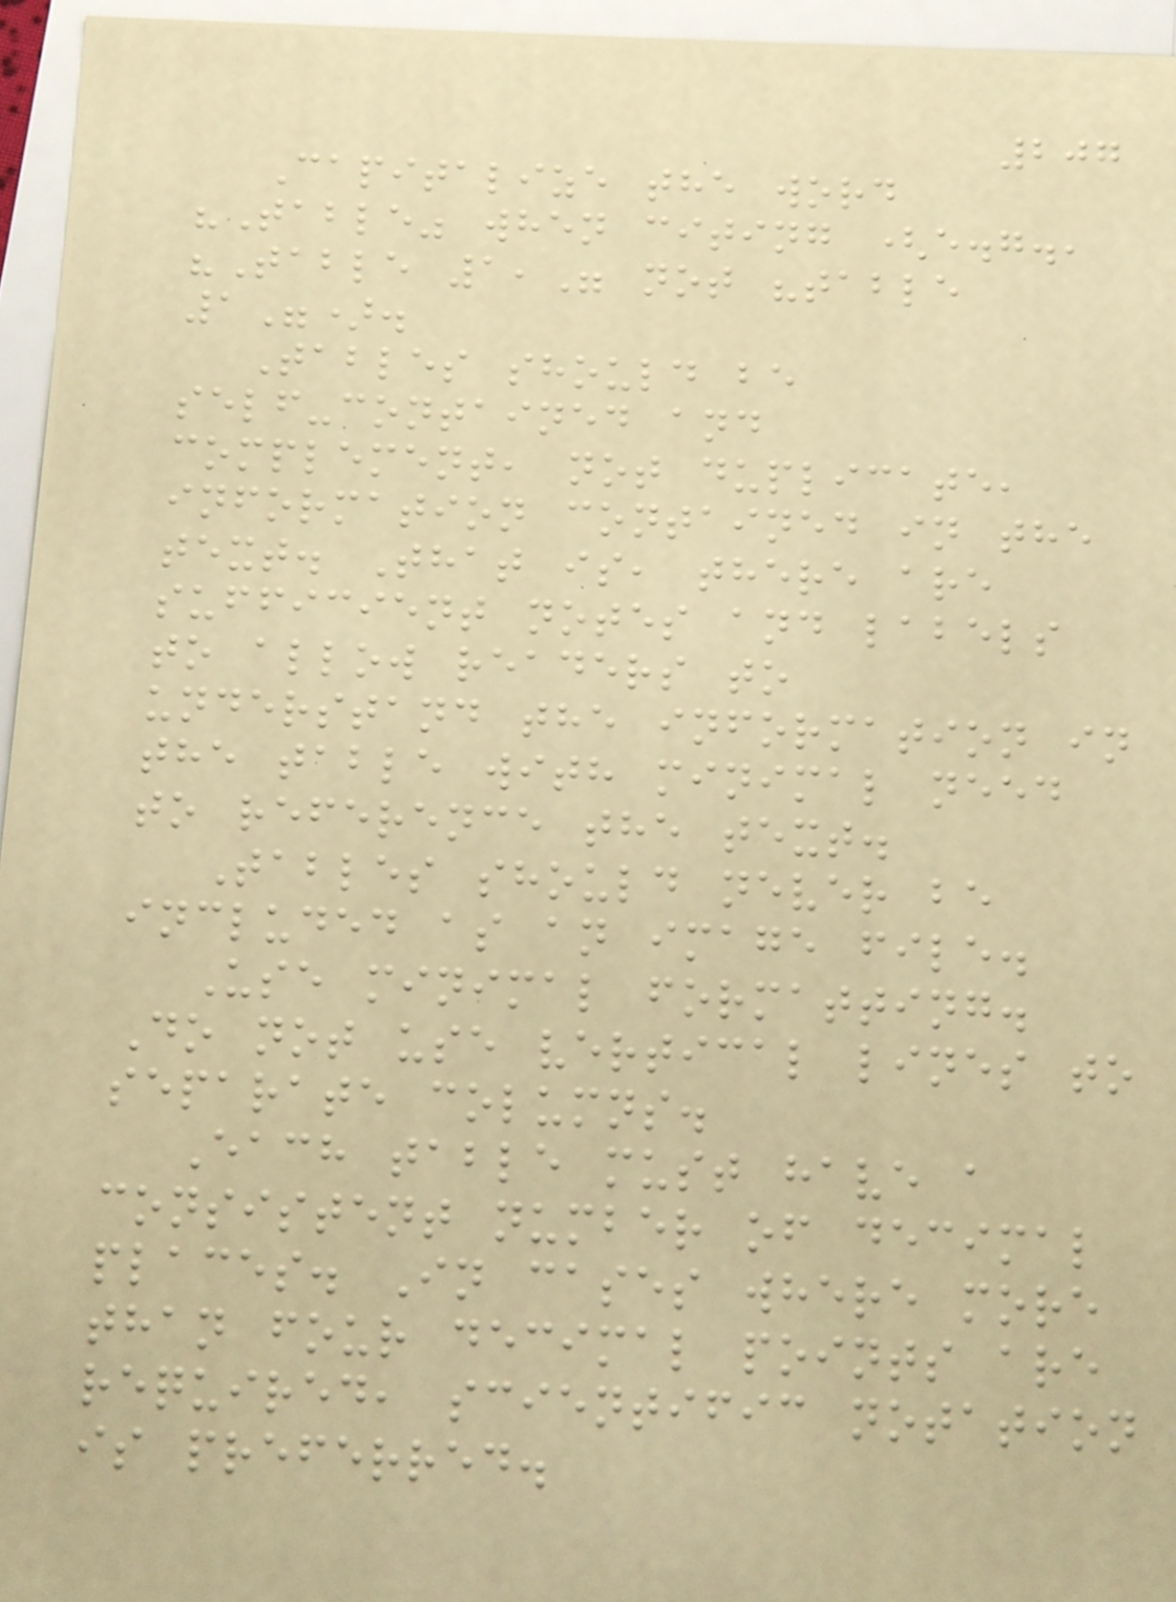207
Capitalize the word
"Table" when citing (e.g.,
"Table 1," not "table
1").
Tables should be
self-contained and
complement, not duplicate,
information contained in the
text. That is, there are
sufficient notes and labels
to allow readers to
understand the information in
the table with minimal need
to reference the text.
Tables should never be
included as an image file.
Use minimal formatting.
Do not use vertical lines to
separate columns.
Each table must have a
consistent number of decimal
places. In cases where more
than four decimal points are
required, scientific notation
is preferred.
